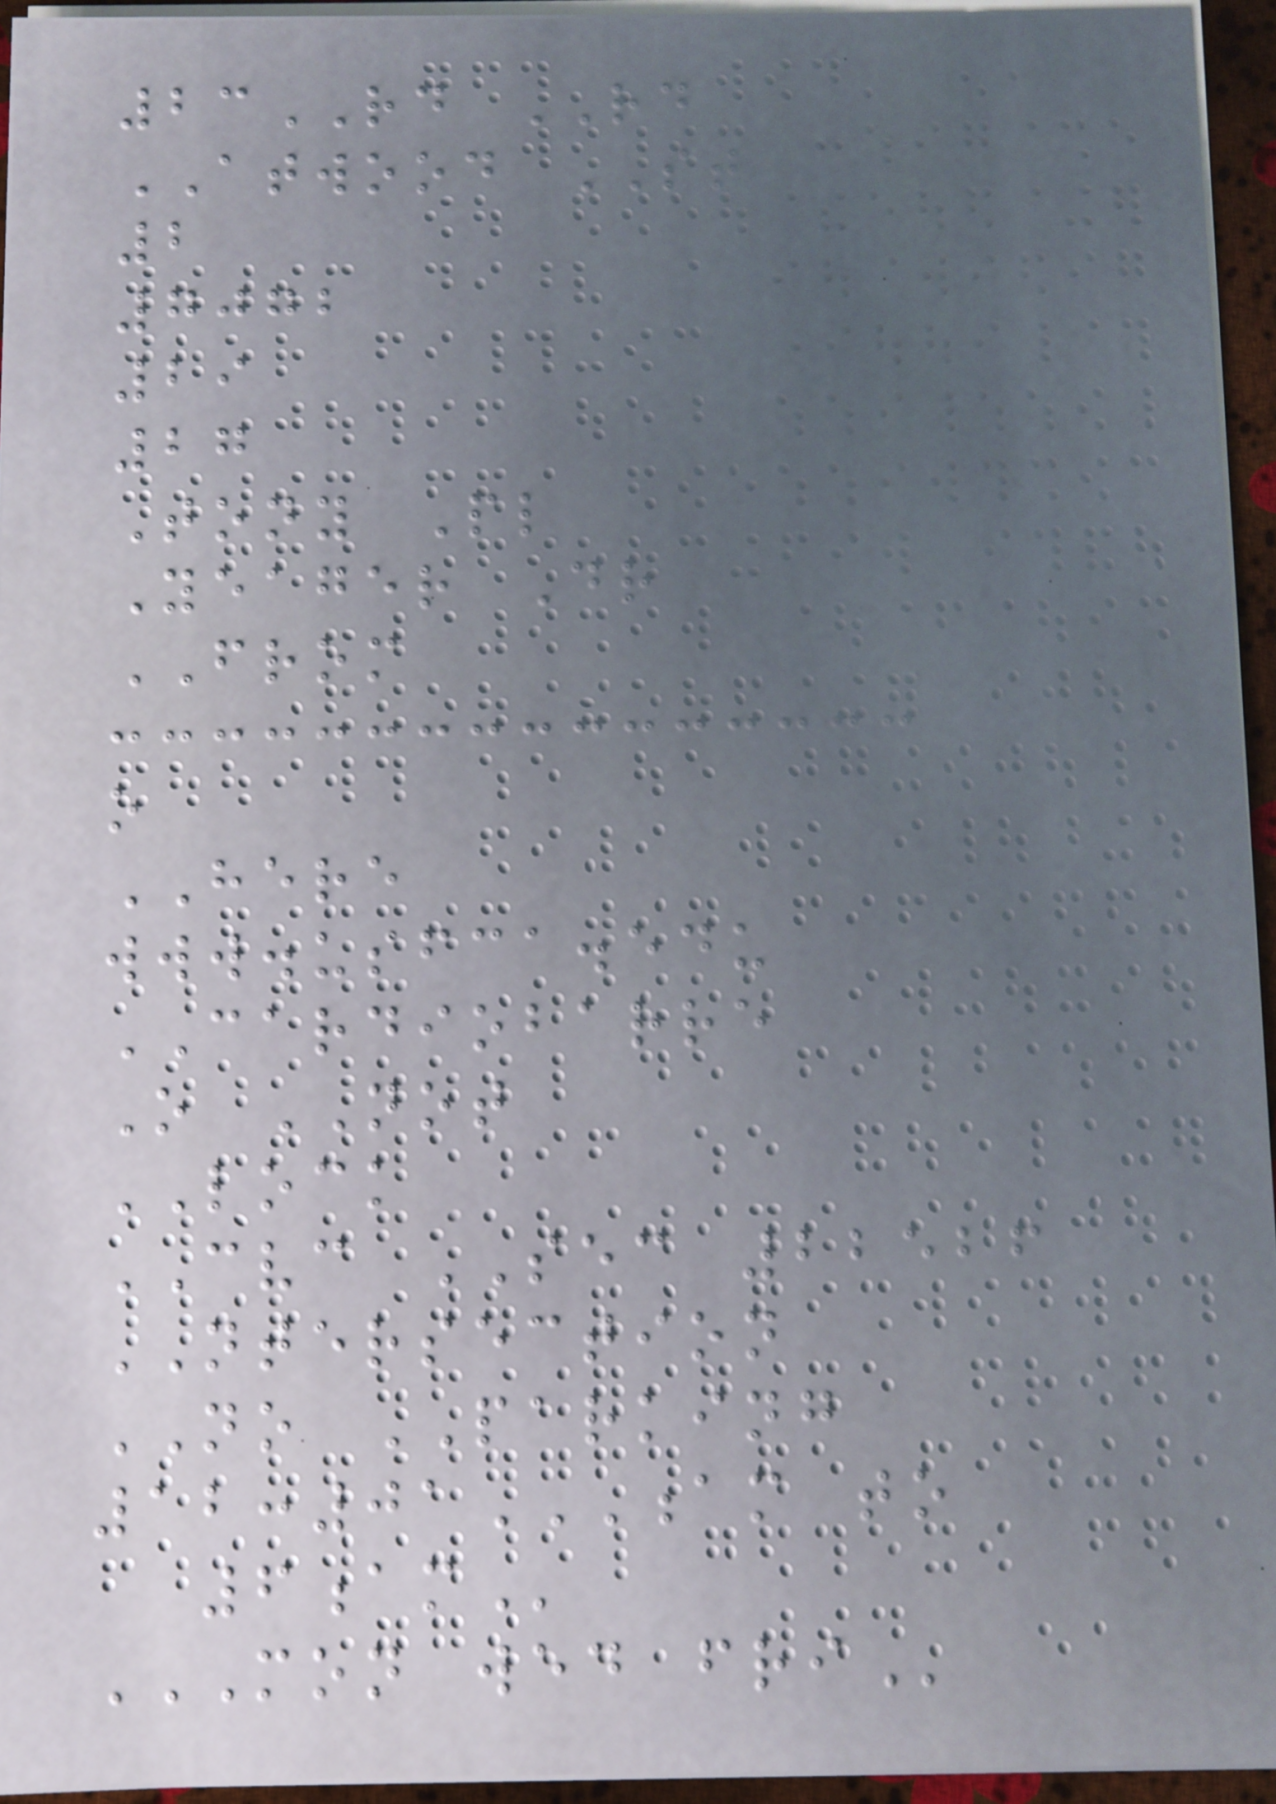23RD RD
ATWOOD ST
2
7072
29
27
Tony Pl
Yeager Dr
FROM
o
HERE
www.usfca.edu
CARDIOBARRE
O NOT
LOCK
CVC SEC 22526
NTERSECTION
NO PARKING
12:01AM TO
6AM
MON WED FRI
